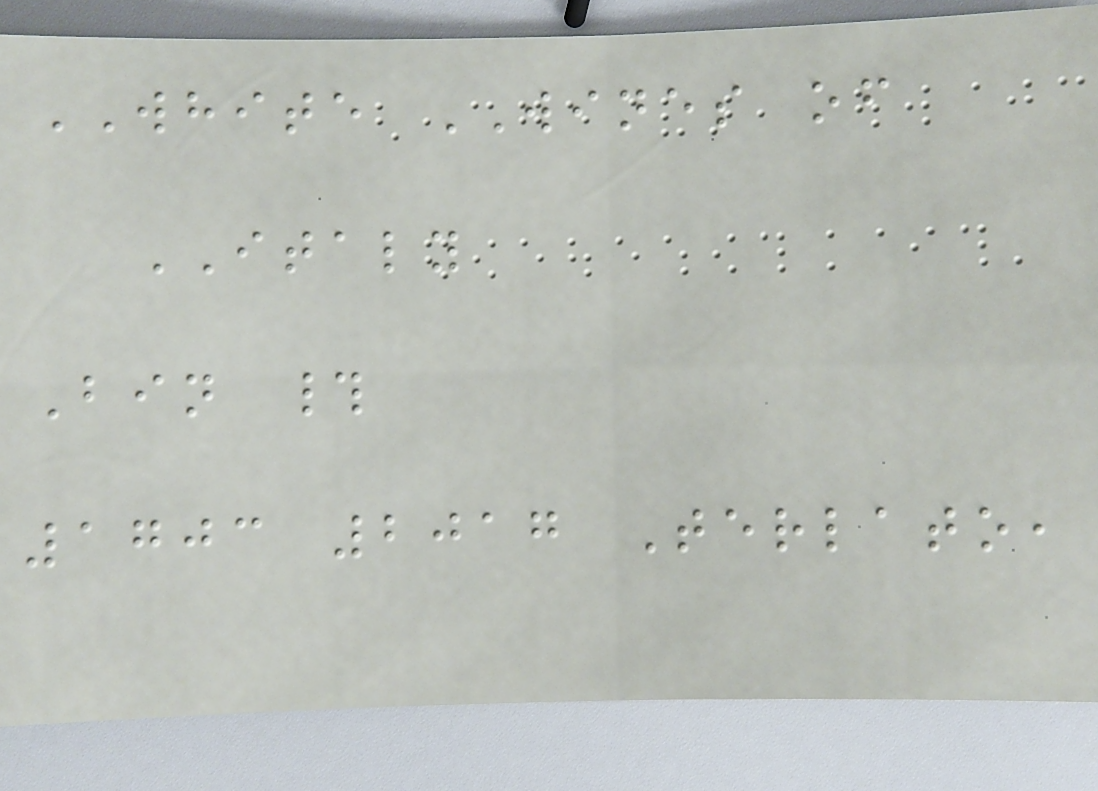WHITE WINES of
ITALY
Bin #
1703 2017 Terlato,
